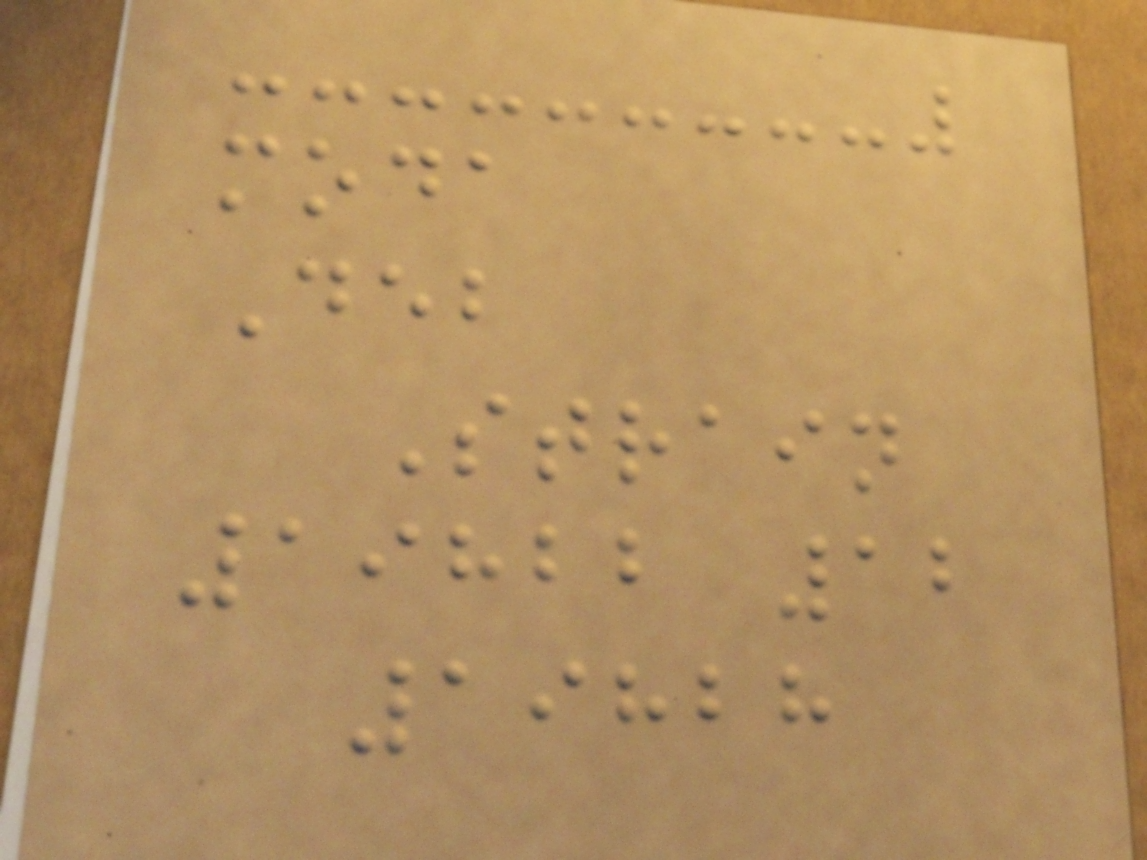moda
Deb
Strain
19822 12
19828
